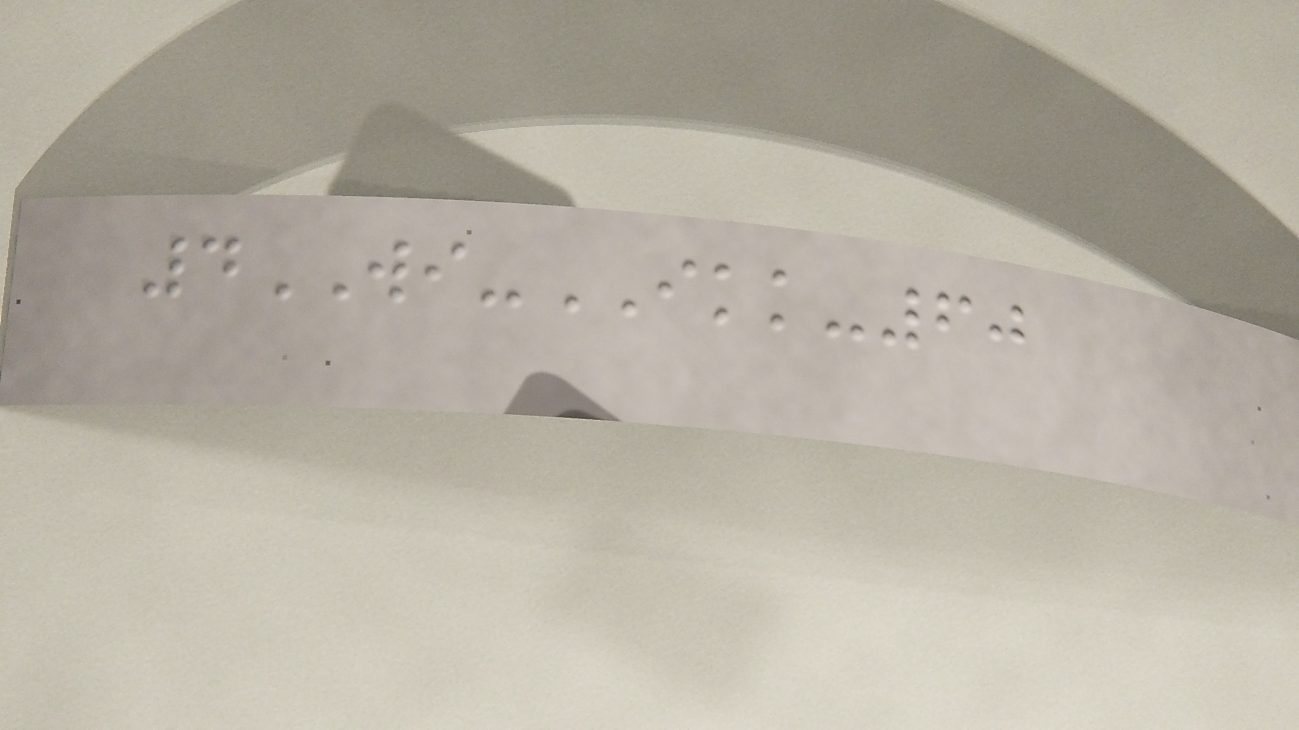4WI-IKK-60
